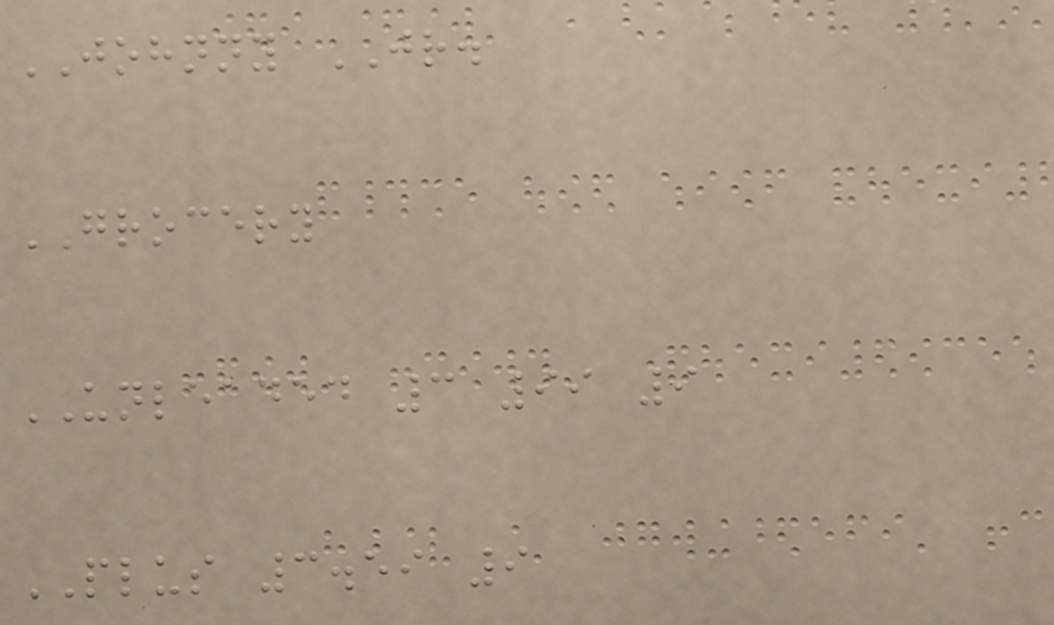JOHNNY JR.
GROCERY
UNLEADED 3 99 9
PLUS 3.59 9
